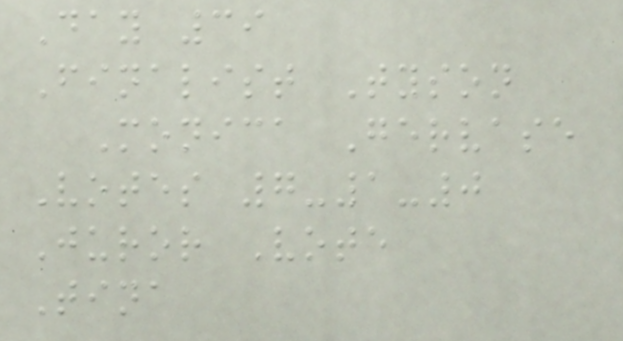Day 39
Finalist Tyson
Monica Gervase
Votes 7-1-0
Juror Vote
Tina
